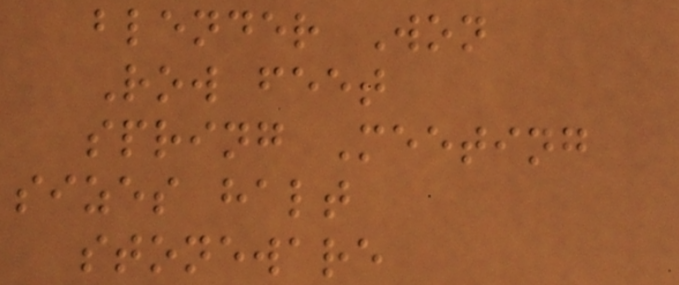blender Won
Row feet
spring Meeting
sizes halt
stoneware
